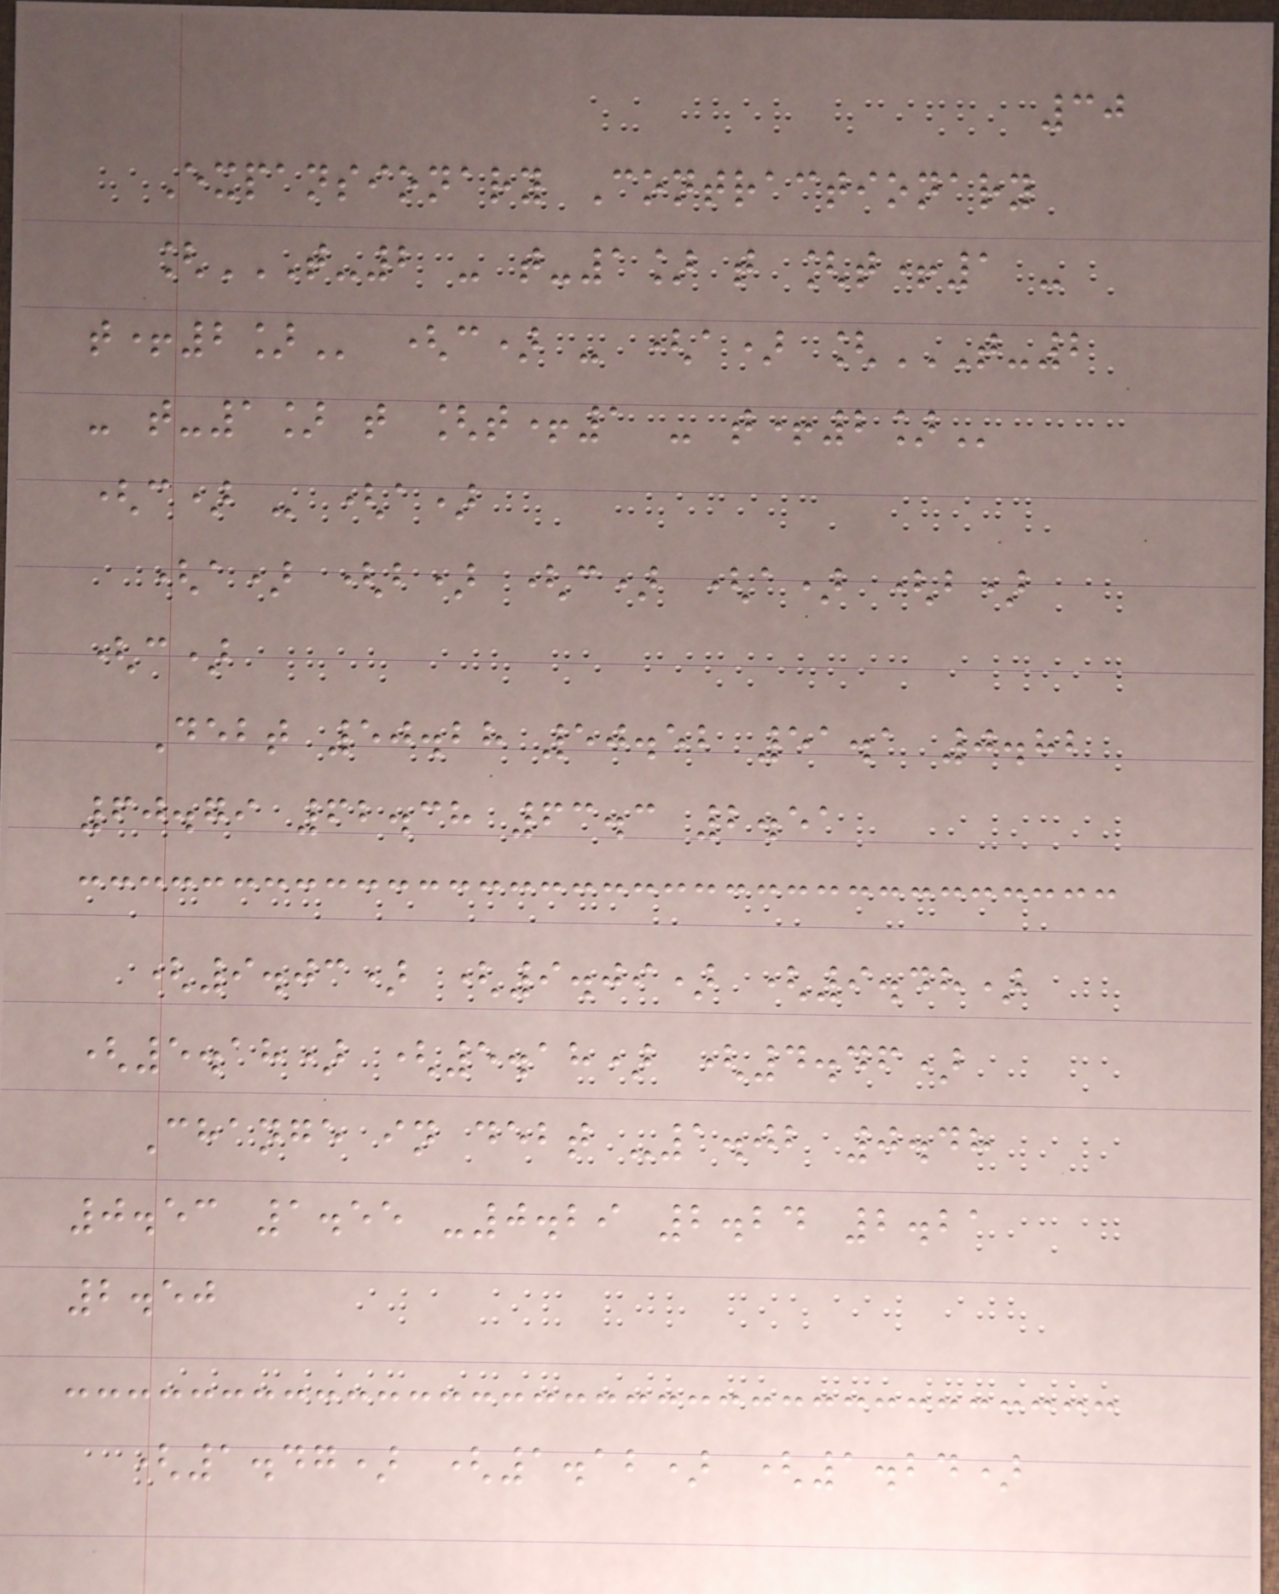30
Expansionary Contractionary
[T-2 - T-1] T [T+1 -
T+2] (c) - (a) [T-2
- T-1] T [T+1 - T+2]
(c) - (a)
(a) (b) (c) (a) (b)
(c)
Debt 50.28 50.52 51.1 0.82
60.79 62.38 63.3 2.51
(9.03) (9.09) (9.48)
(5.18) (5.18) (4.46)
Change in debt -1.02 0.48
0.53 1.55 -0.29 2.24 2.21
2.50
(1.47) (1.12) (1.24)
